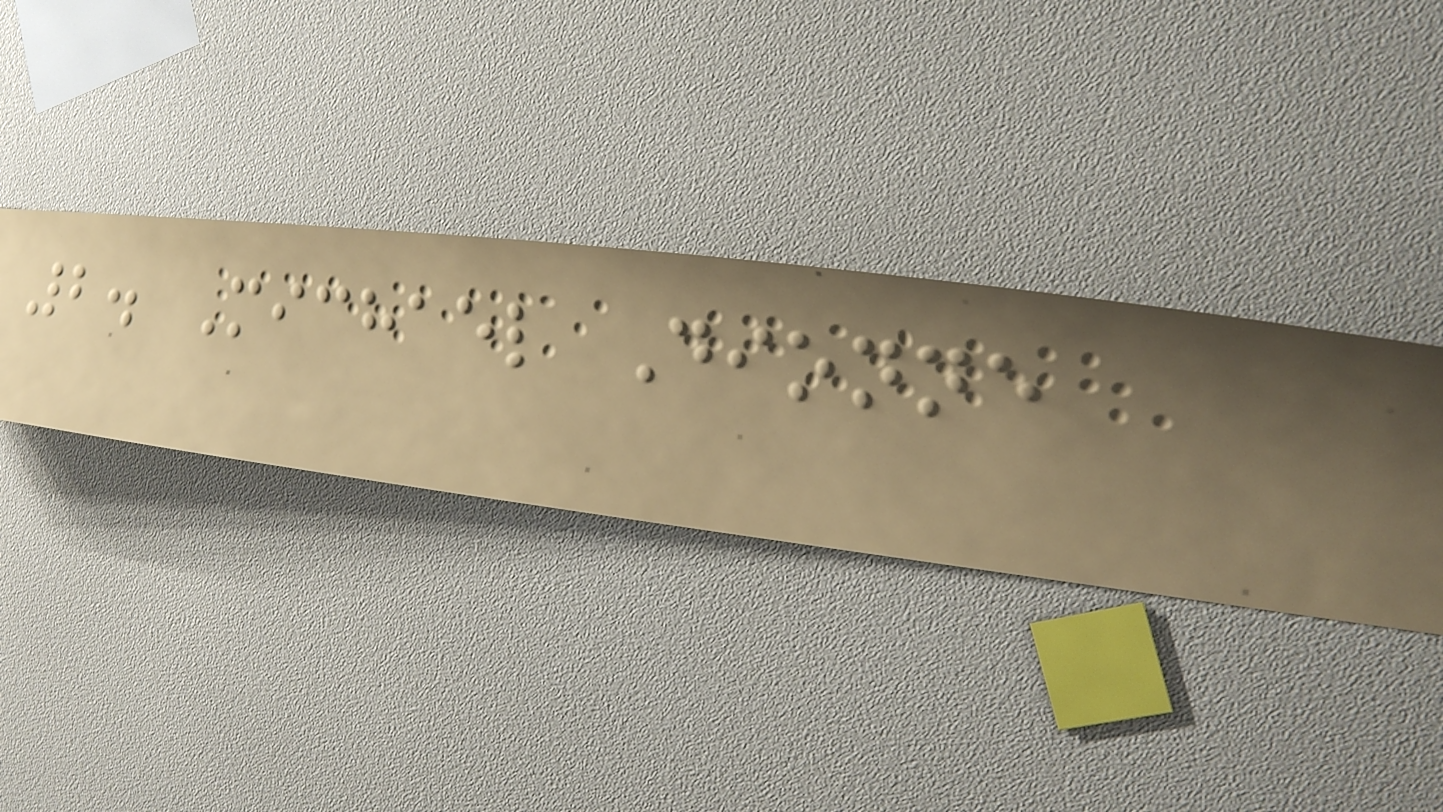2. Michael Dionne
